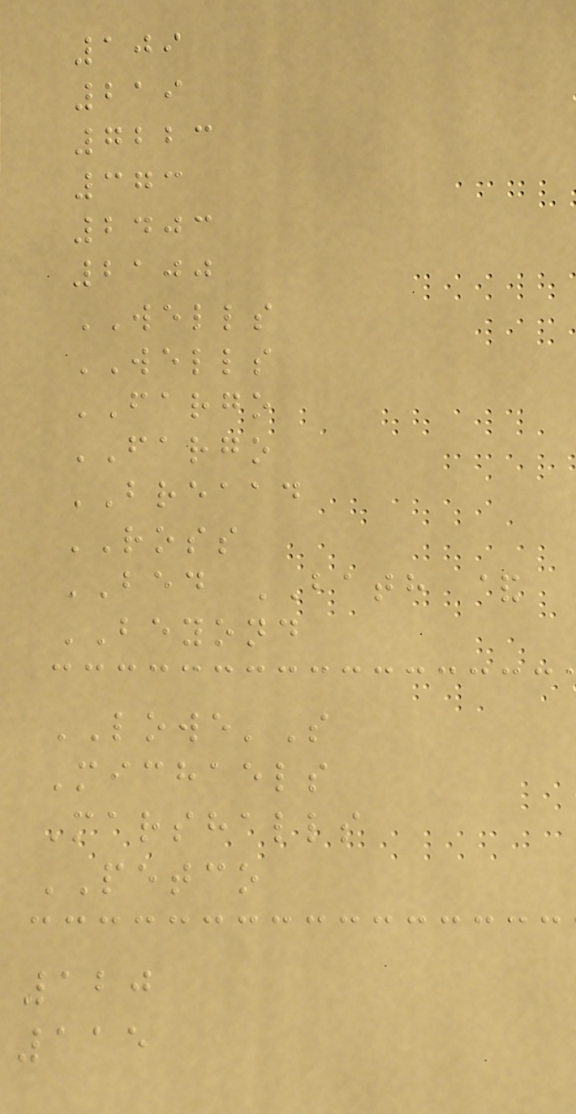109
219
7223
373
2403
2100
WELLS
WELLS
FARGO
FARGO
BREAAD
ROSS
BED BATH &
BEYOND
LOWE'S
Michaels
Marshalls
PETCO
120
115
